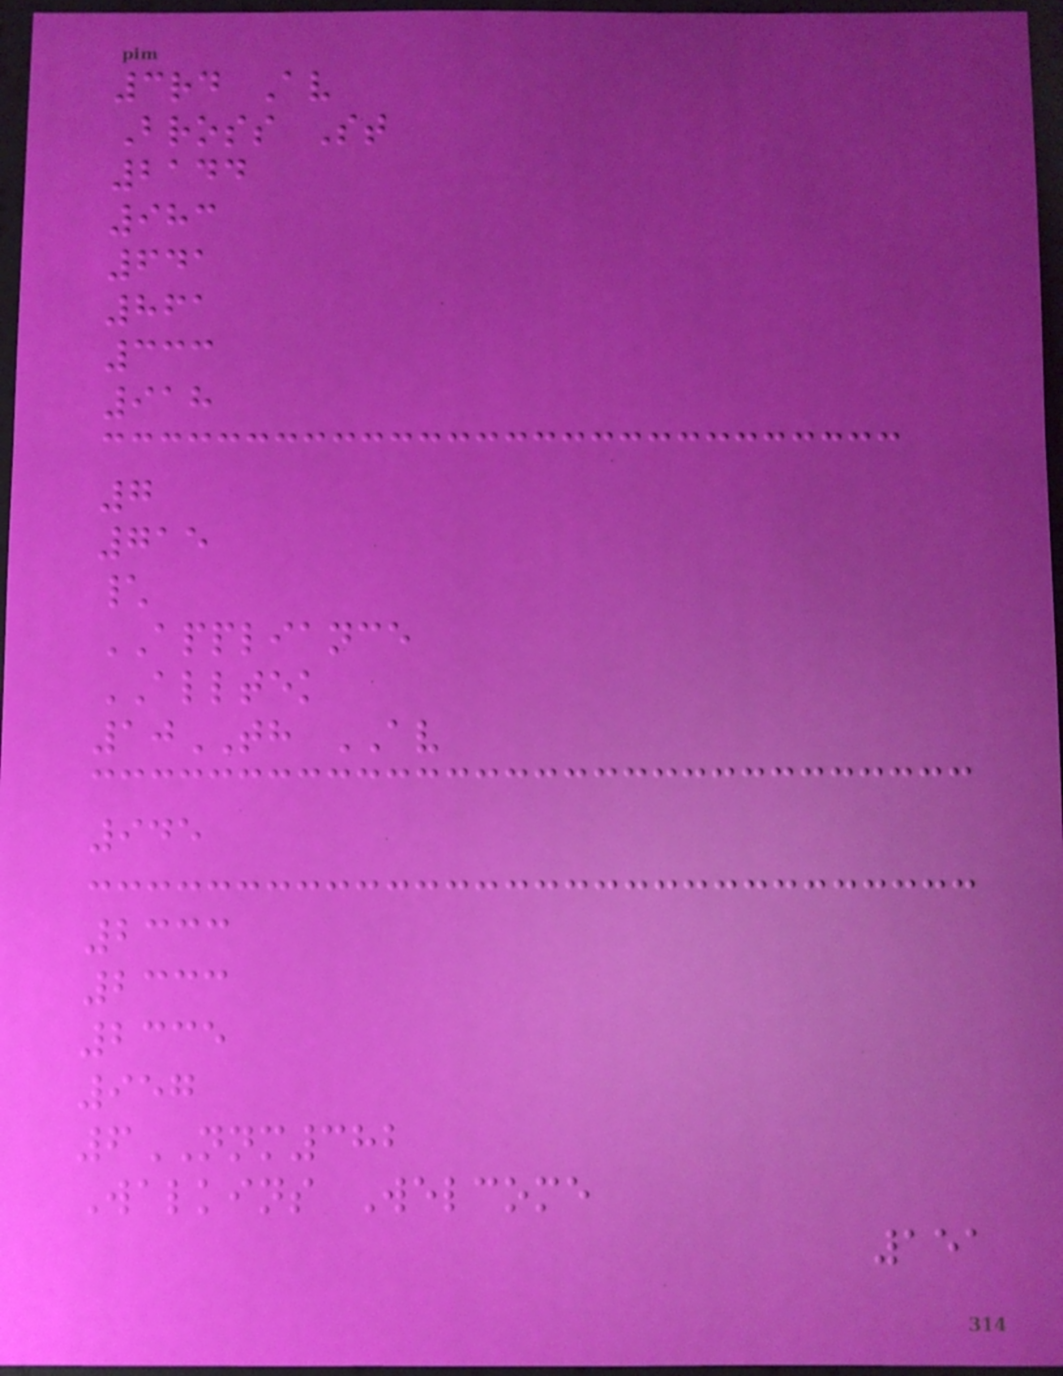3rd Av
Bross St
2144
983
641
861
333
918
7
715
\
APPLIANCE
ALLTEK
10TH AV
945
2333
2333
2335
957
6NNM382
Walkins Welcome
151
